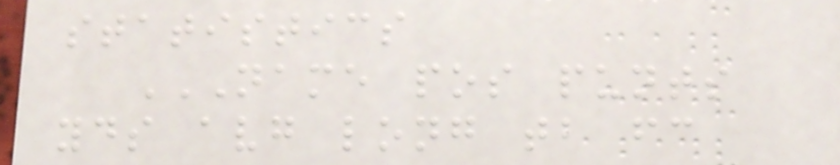statistics
NAME POS PUNTS
YDS AVG LONG TB FC
